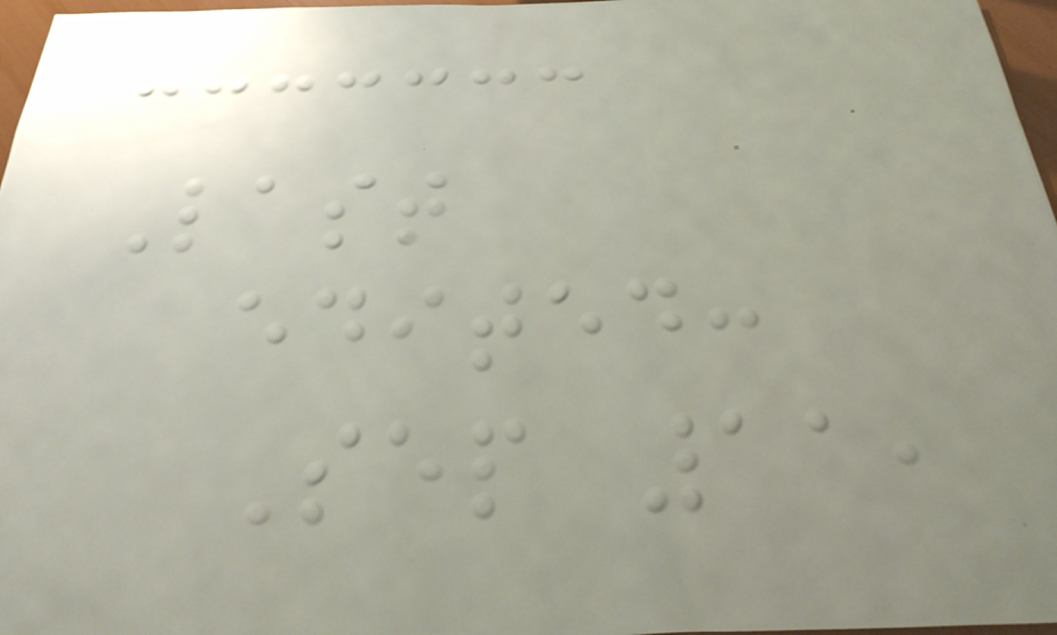Last
edited:
Sep 11,
